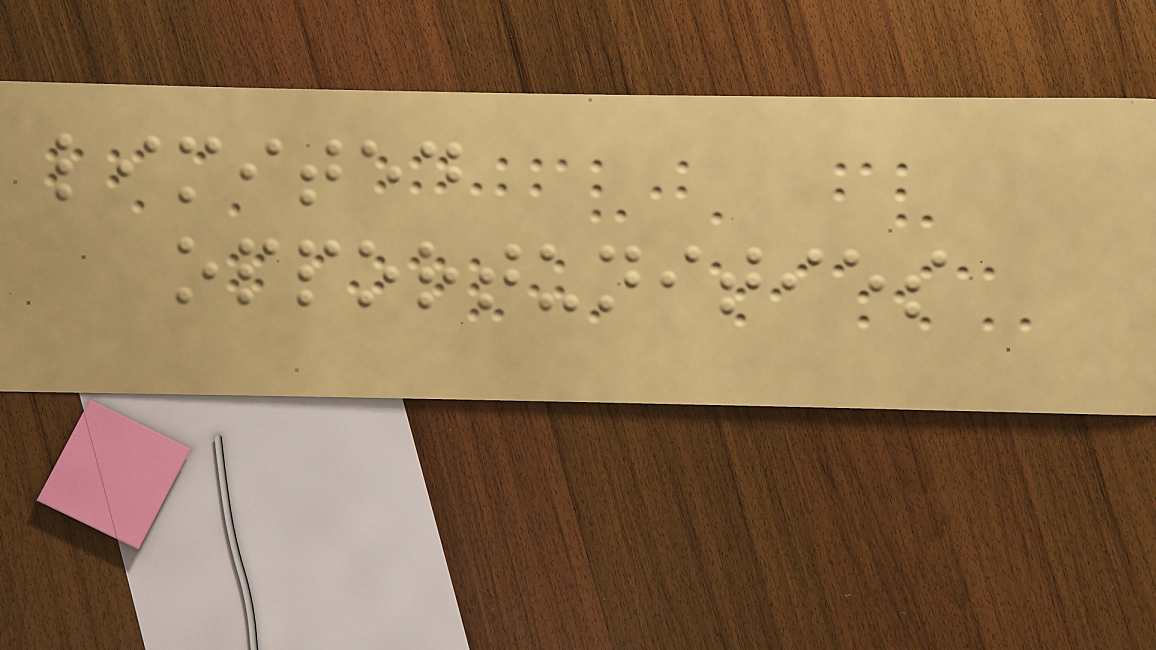limited
opportunities
